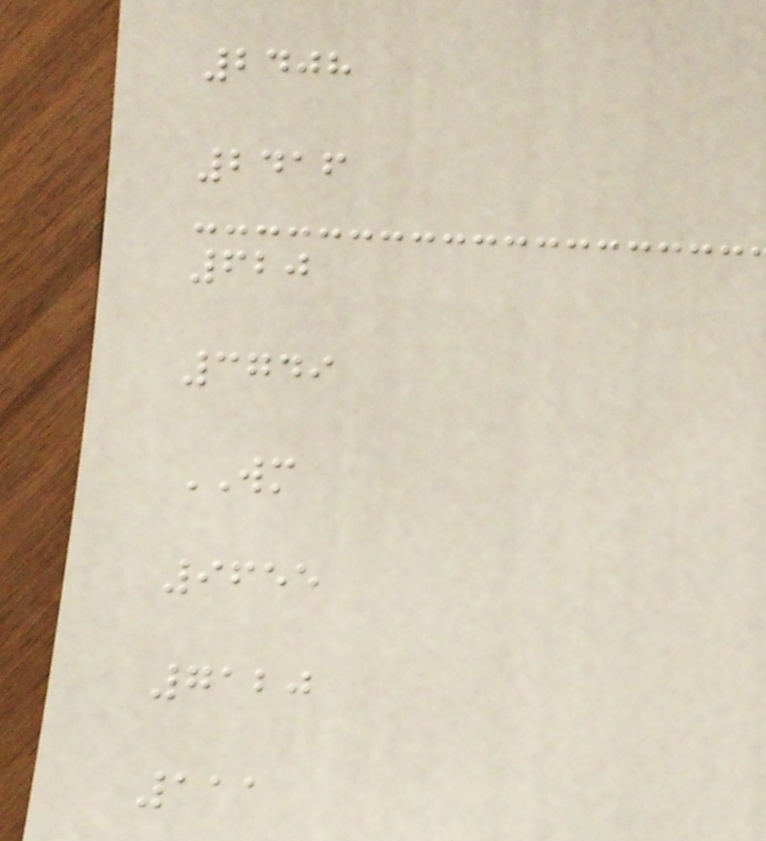2408
2416
620
3749
WM
9655
7120
111
